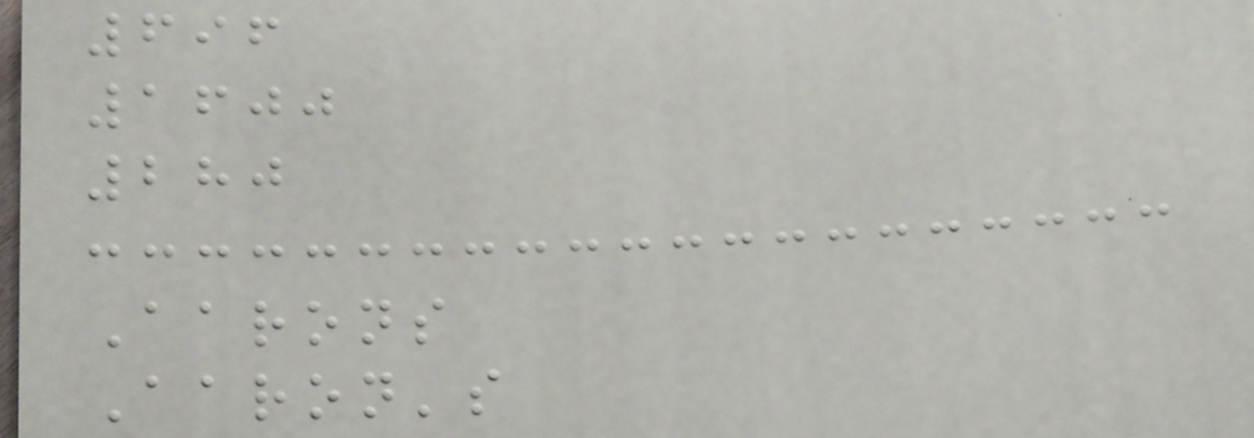696
1600
280
Aarons
Aaron's
